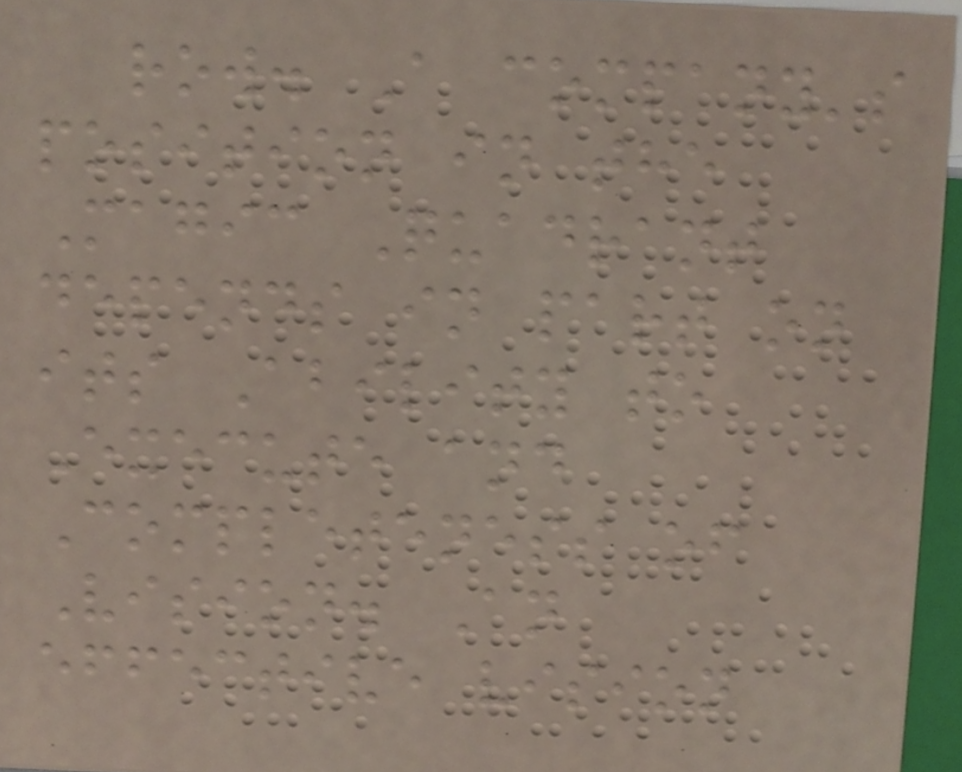row. A company's
position in the
Magic Quadrant
depends in part on
its Ability to
Execute and
Completeness of
Vision. An
effective vision
